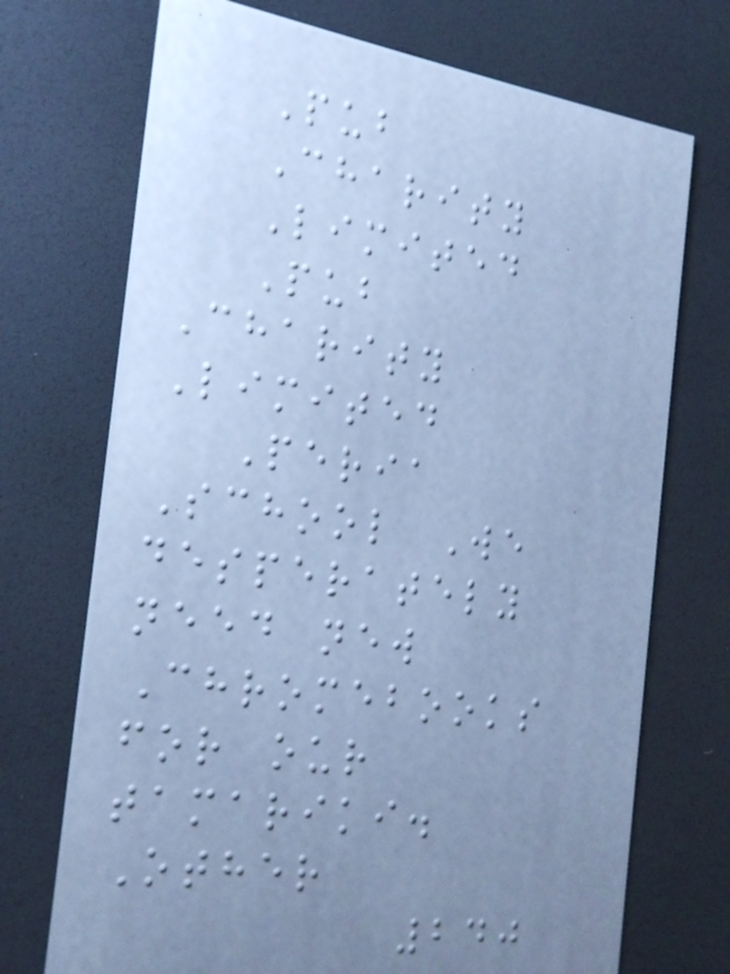Pub
Charity
Limited
Pub
Charity
Limited
Peria
School We
desperately
need new
Chromebooks
for our
tamariki.
Other
240
